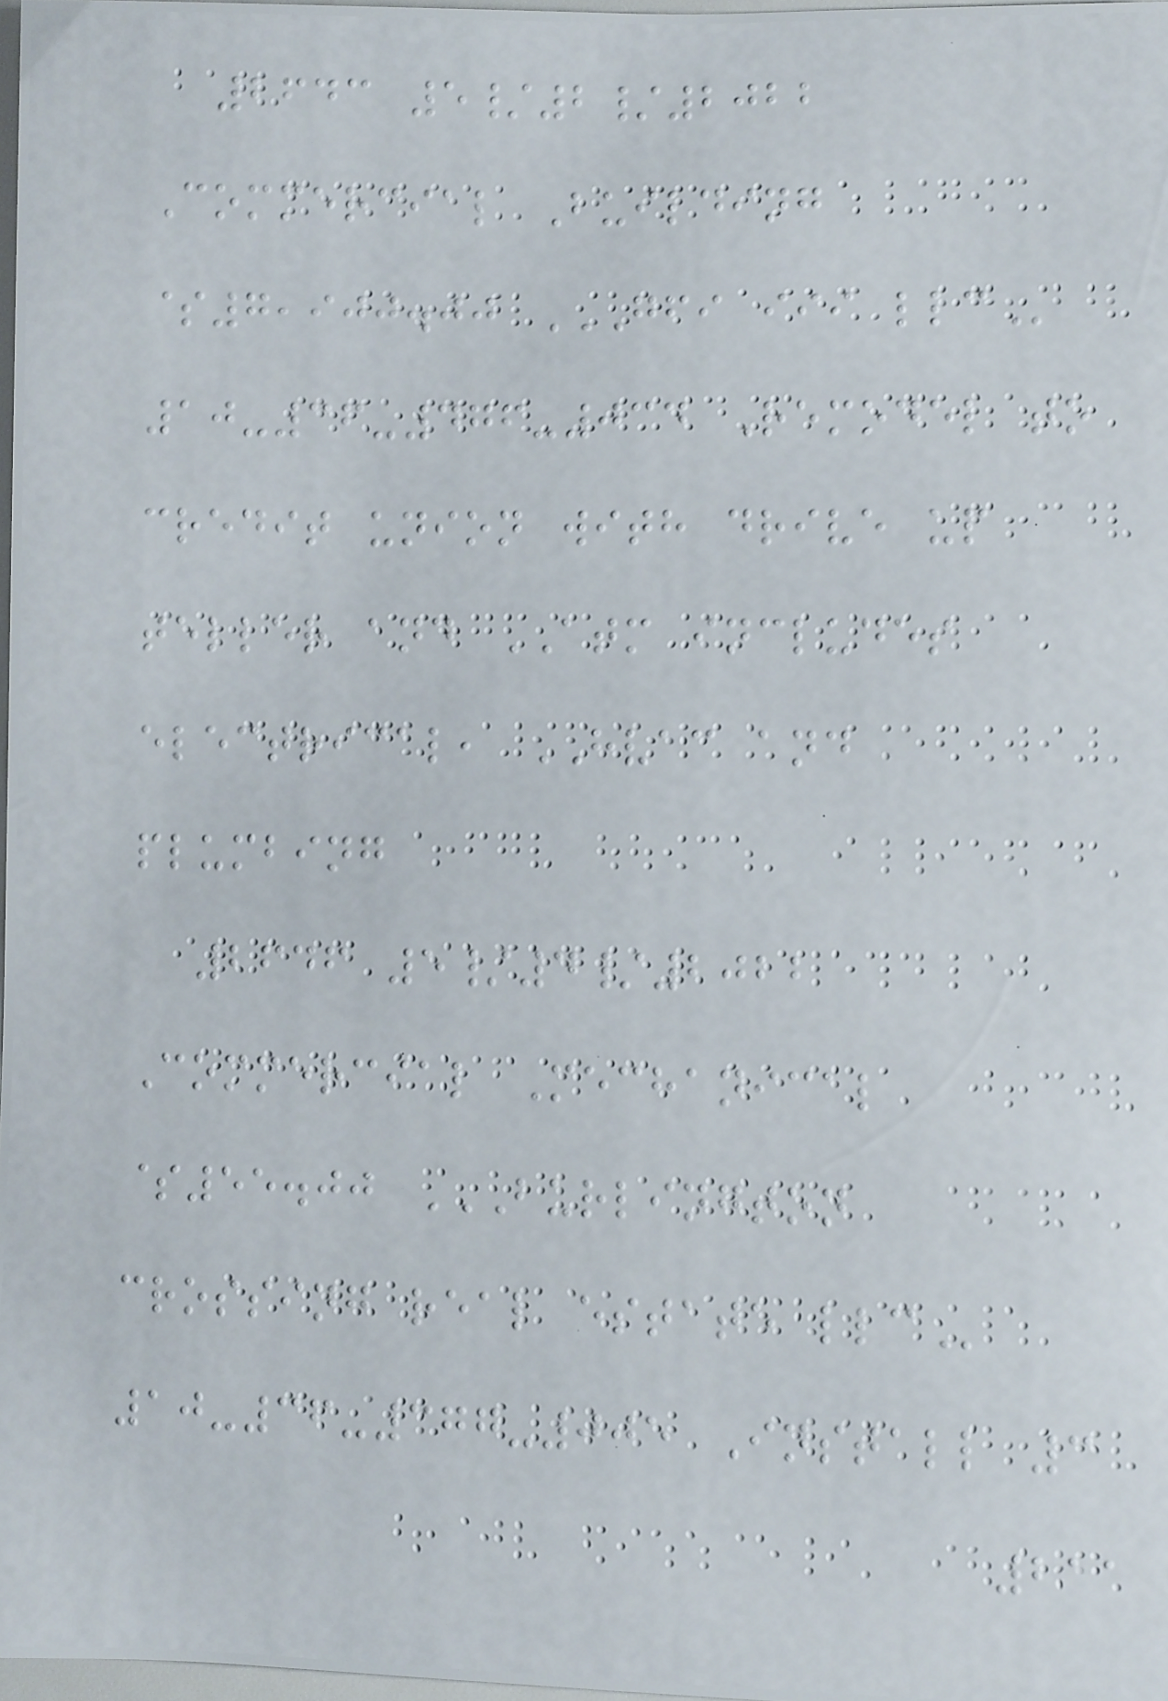2643 5/2/2022
Commercial Building
$7,900.00 GFI III LLC
10-36-476-034 Remodel to
credit union with drive up
teller and ATM includes
electrical, HVAC and
plumbing
2646 5/4/2022
Commercial Mechanical
$55.00 BURLINGTON
CROSSING REAL ESTATE LLC
10-36-377-005 Install 3
211
